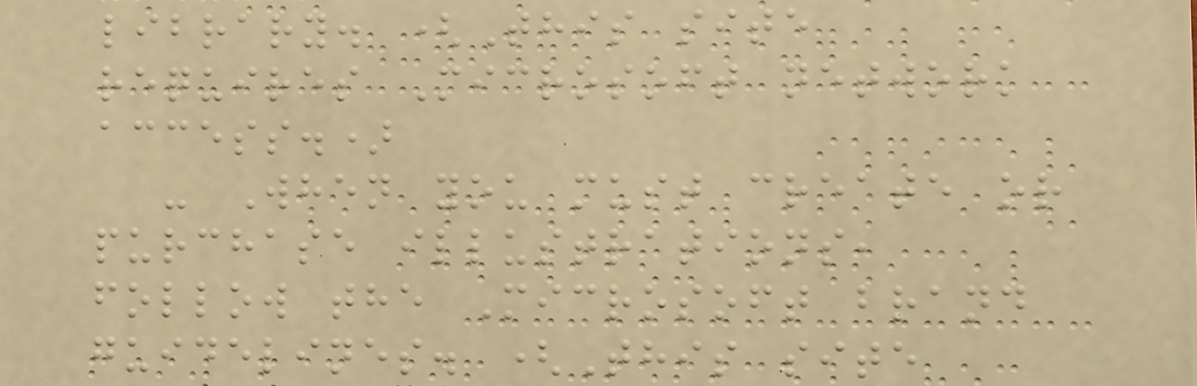library. (This site
requires Microsoft network
access.)
- When you must create or
purchase illustrations,
follow the Microsoft brand
guidelines. (This site
